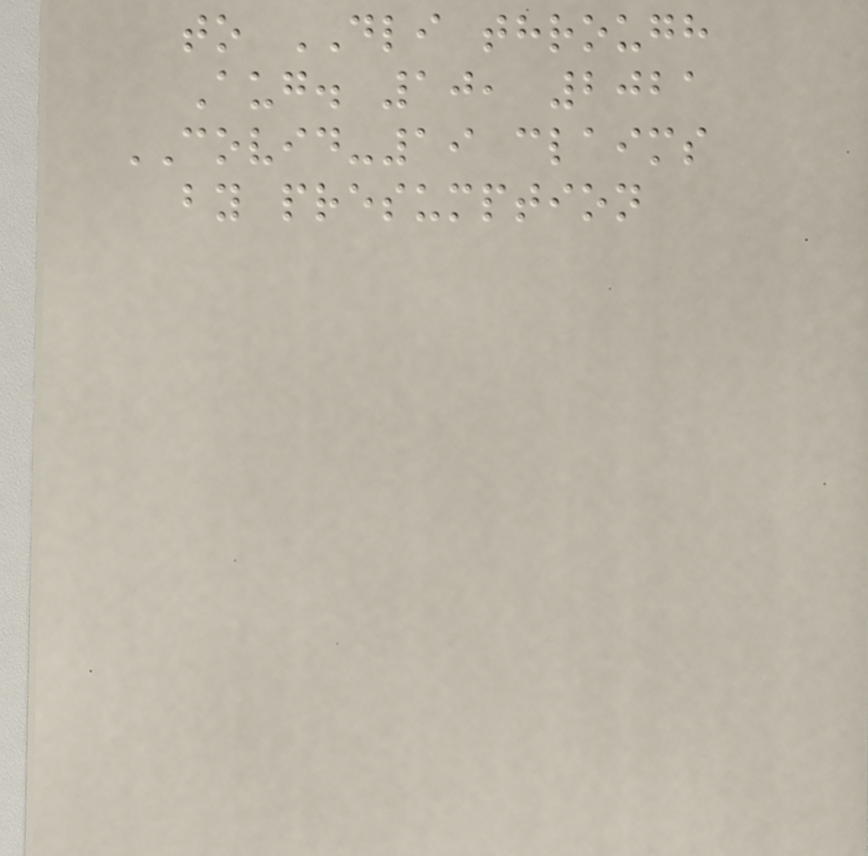to DLI through
Aug. 10, 2021
COVID-19 claims
by presumption
